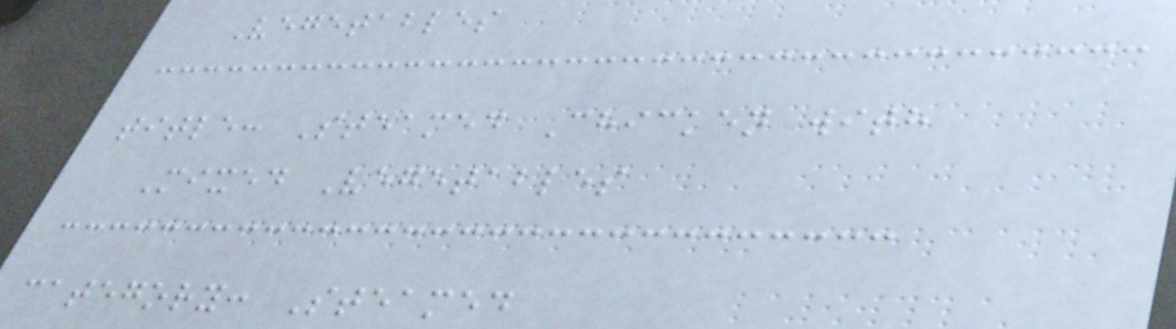Vegetables
title: Steamed Chicken with
Mixed Vegetables
category: Steamed
